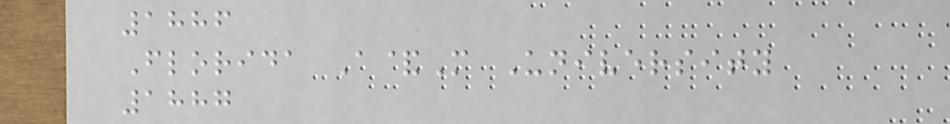1886
Florida A&M University
1887
